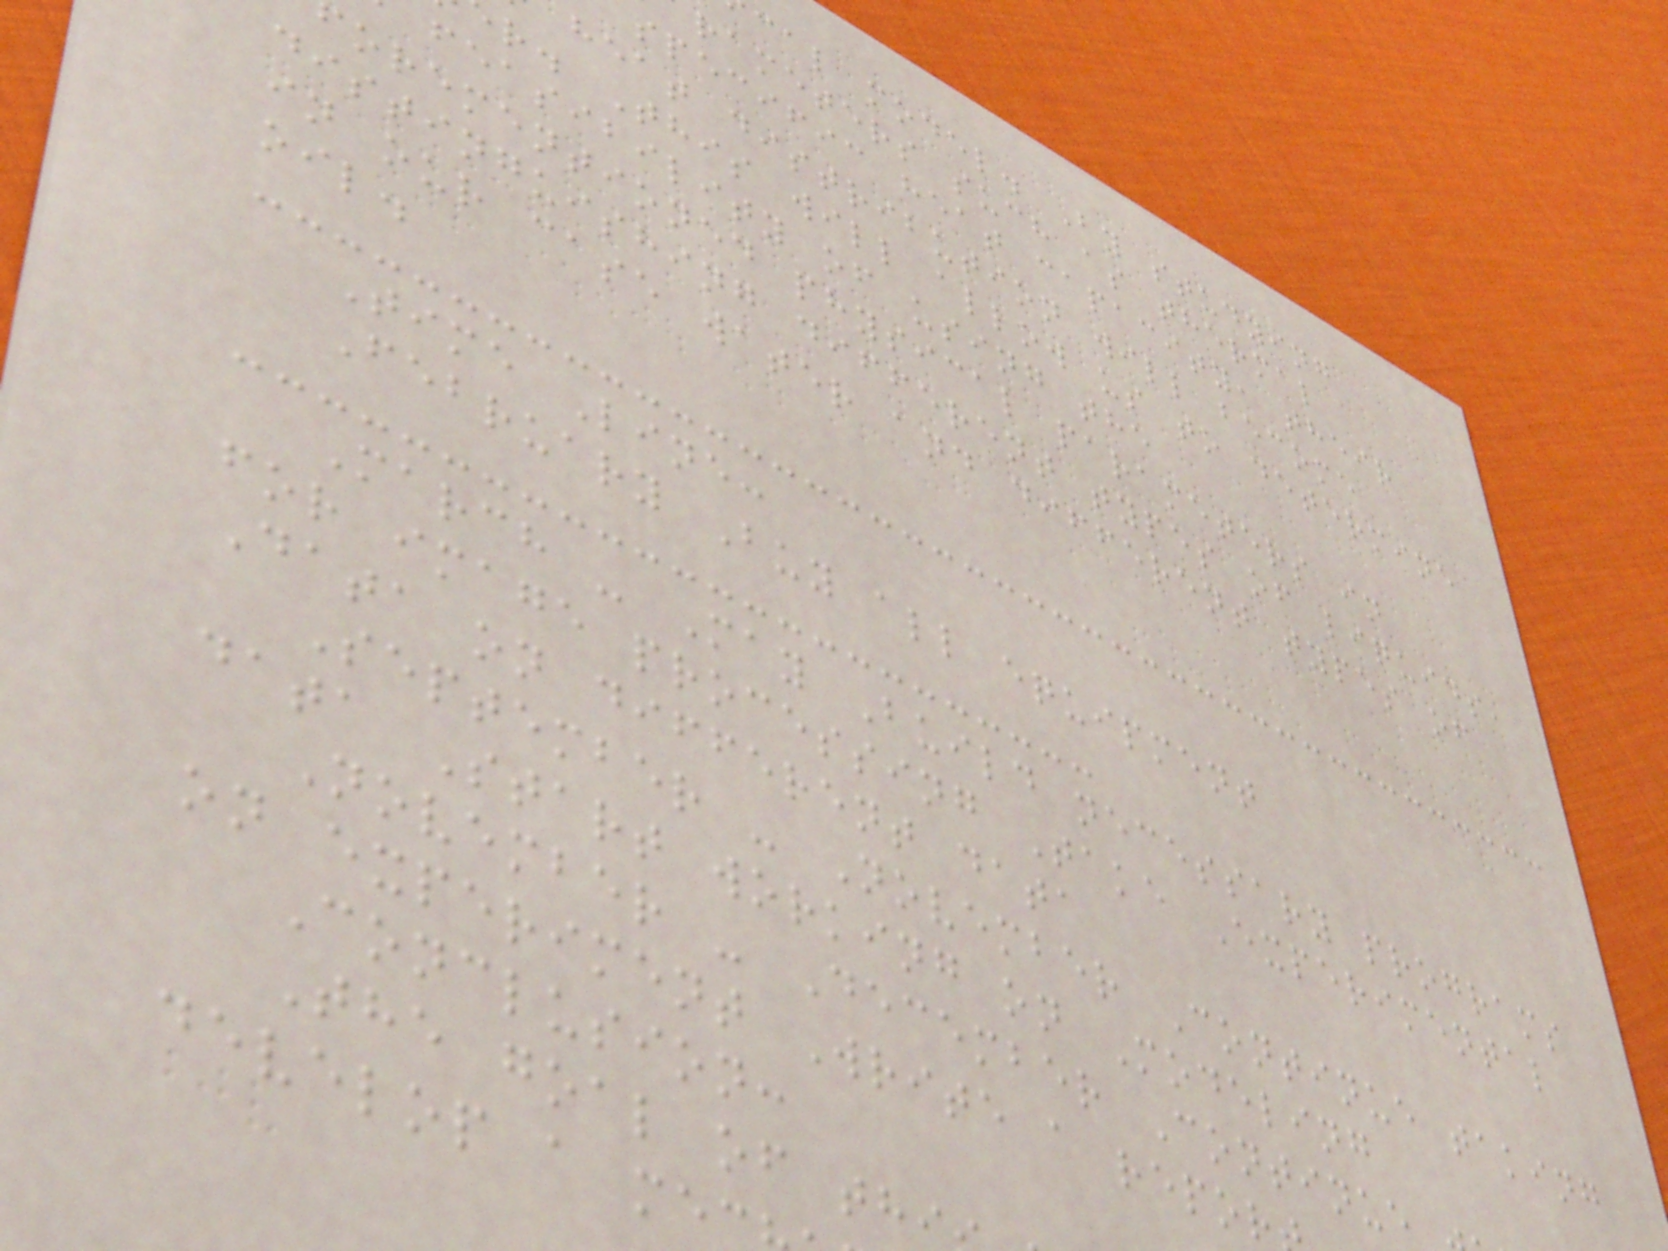cal model. By studying
rameters such as thermal
specific heat capacity, their
heat distribution will become
r. This will allow us to determine
feasibility of using the
orementioned physical parameters in
distinguishing different types of liquids,
in our case water and different types of
oil.
Time Line:
February Buy all equipment
March - May Build necessary programs
for image processing Take Experimental
Data on different data
September - November Continue taking
data Start working on Modeling
November - December Continue
on experiment Write a repor
Conclusion:
The goal of thi
develop a me
